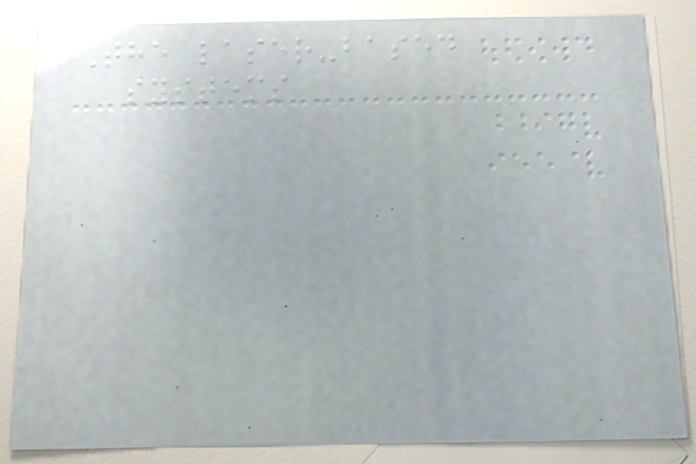The laser-based
systems
